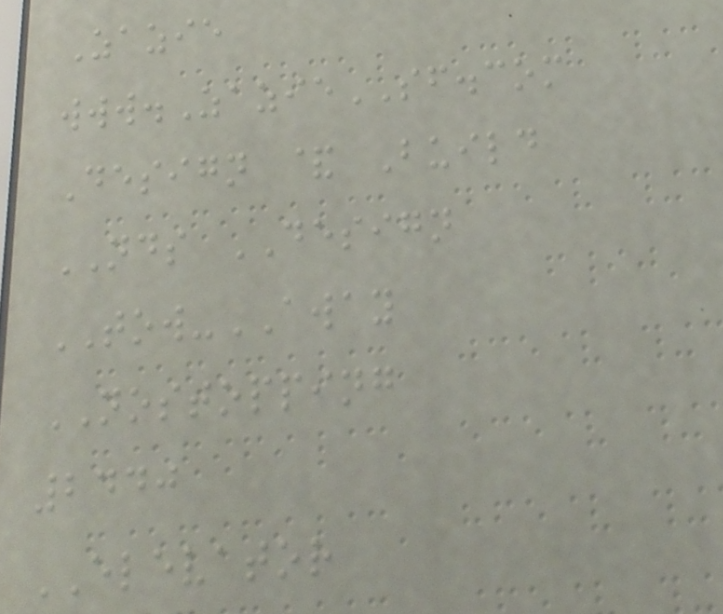Zazie
www.ZazieSF.com
Design & Build
NDS DESIGN
TOW-AWAY
NOSTOPPING
2440
ELEVATOR
